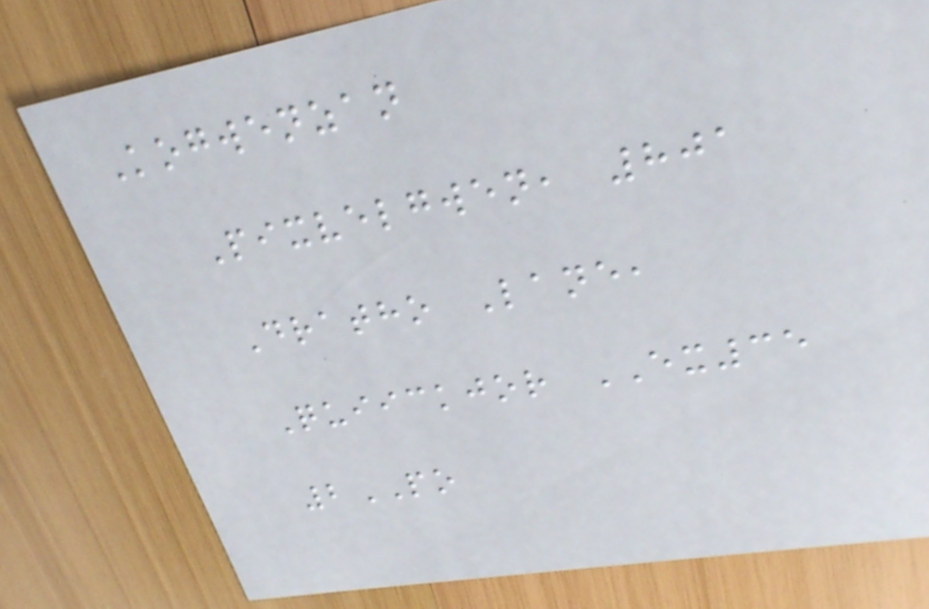Kogwenzan
Pixvelgwen, 801
Dratho Lane,
Quiickjor EX35
2PO
